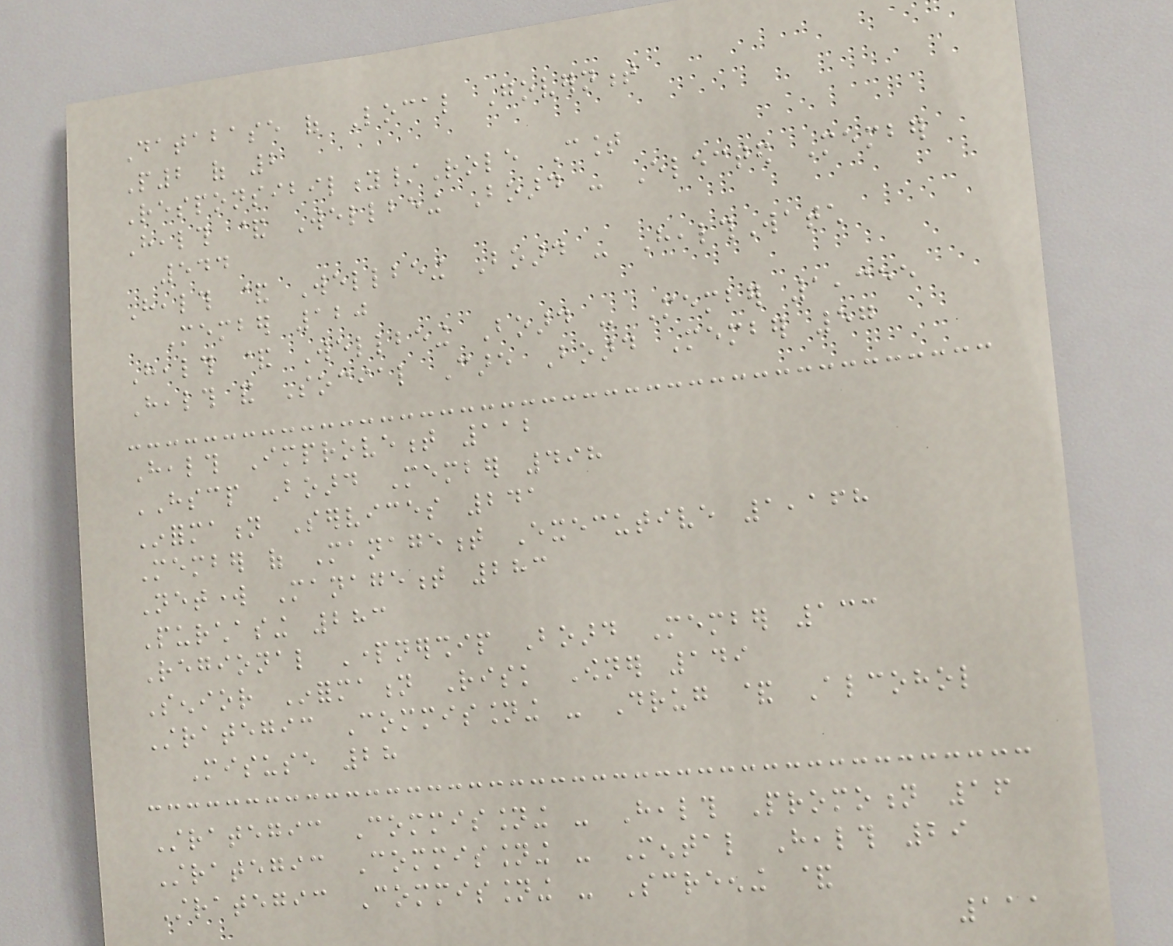Database of Local Government
P2 of 2
Responsibility/Role Count
Health & Wellbeing Board - Elected Member
544
Health & Wellbeing Board - HealthWatch
Member 120
Health & Wellbeing Board - Member 1,355
Health and Social Care Board Member 57
Health Improvement 112
HSCP Board Member 498
Information Services 241
Member of Management Executive 1,168
Network Management 283
Purchasing 283
Regional Partnership Board Member 133
Senior Information Risk Owner 149
Strategic Commissioning - Drug & Alcohol
Misuse 28
Strategic Commissioning - Health Promotion 16
Strategic Commissioning - Mental Health 29
Strategic Commissioning - Screening &
111
